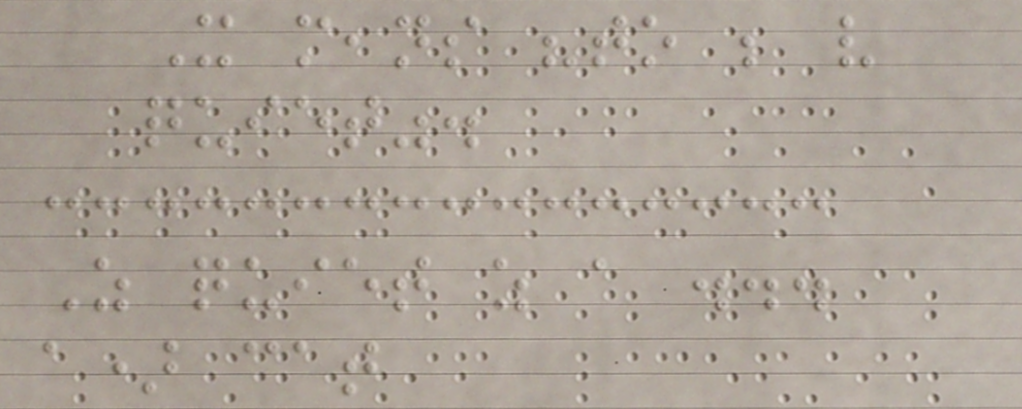It means "to be very
quiet".
As quiet as a ...
a) cat
